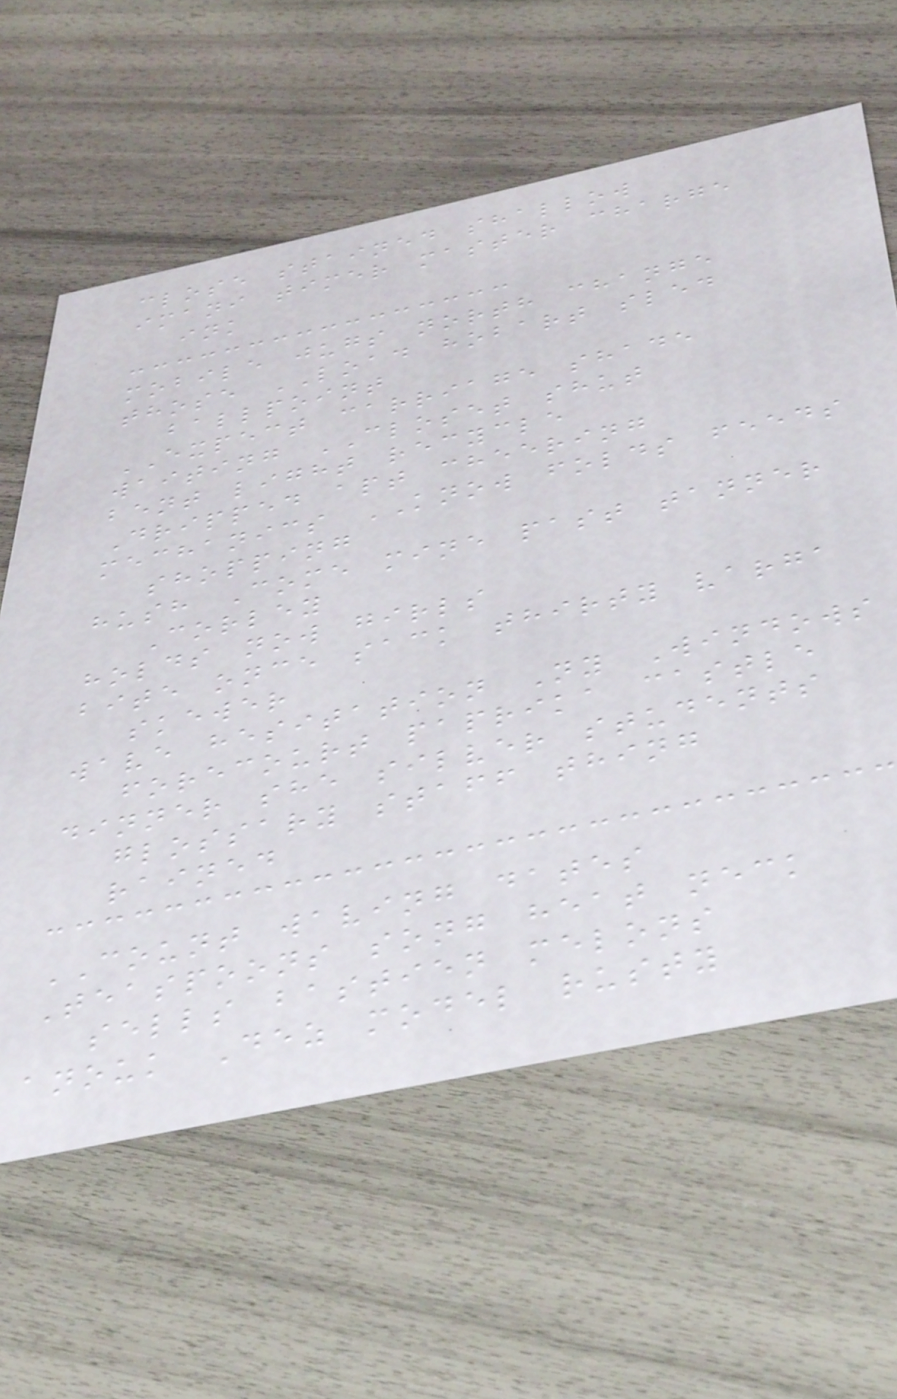close stained shallow
imani timer master charge
ink
mobile jugs north change
those LOAD hobart sled
ballpoint
EXPECT carriage shade
waiting CLOSET shut
bent light recycle
Dripped apt cheering
mechanics KNOW folds feeds
shopping
hush Come mine past tanner
Corley
holds now girls
bite once sack thirty varga
skewer
wave hesitation Ny Windows
forecourt paprika castle
dinner she silver students
glossary staff thing
rained
COUNT waving dates
Teaspoons song heat neck
sells bastien melons
anouk Dez model rusty
